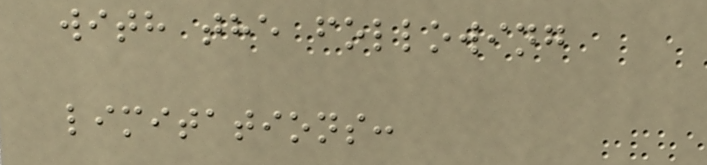with the following
limitations:
